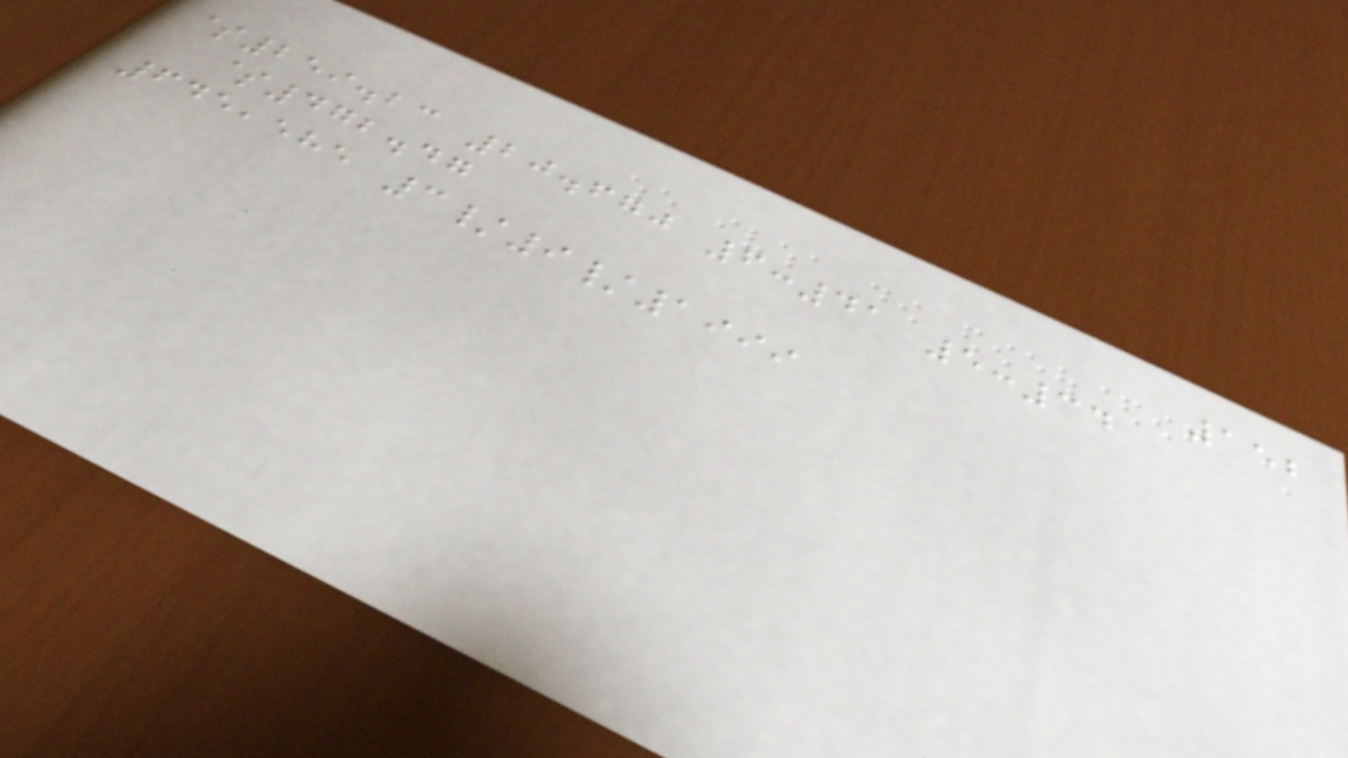152
$259.23 20.670 6:41 5:34
$472.47
645,585 3/9/1999
